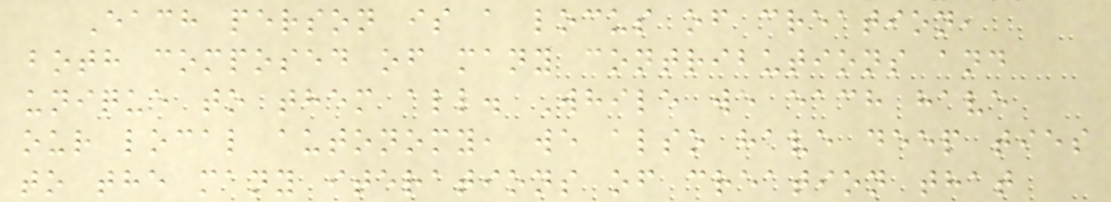Each person is a locus of creation,
both composed of many contributions and
unique to them all. While we each have
our local autonomy, we also have deep ties
to the many iterations of creation that
